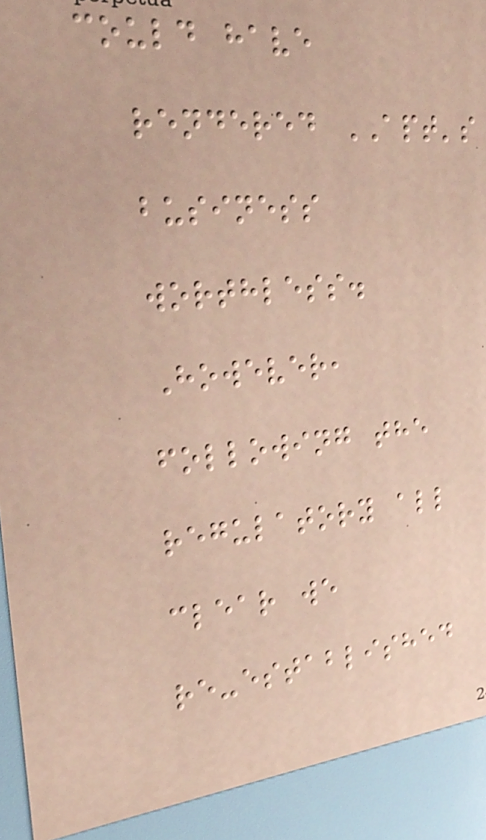could have
rendered APT's
business
worthless.
However,
following the
regulatory all
clear we
re-established
